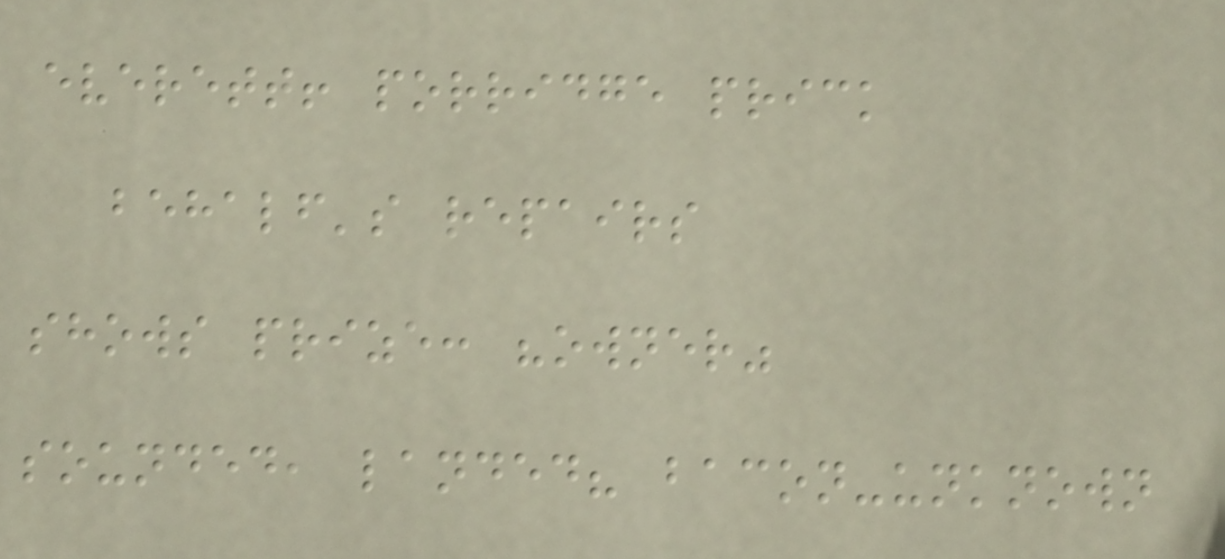everett! porridge prick
behalf's repairs
shows prize: "owner"
sounded, landed? bacon-unknown
